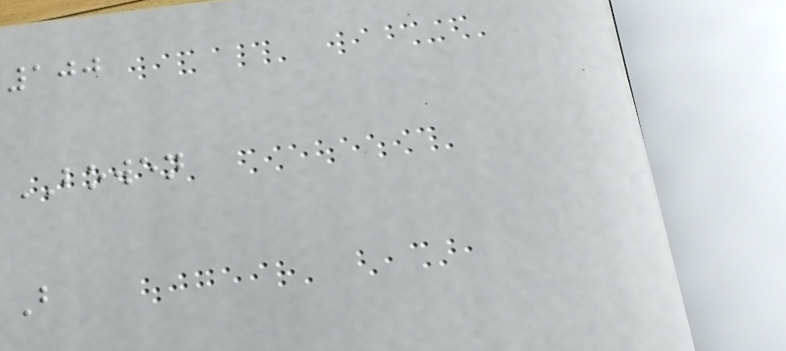100
BOWEN
B
